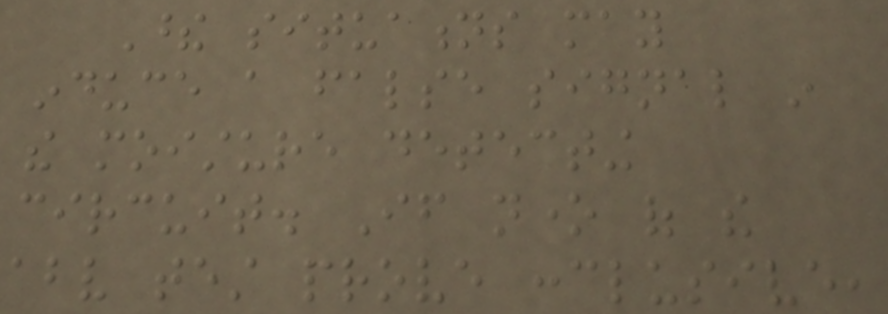These situations may
induce a false signal in
the moisture detecting
circuit. If none of the
above test prove conclusive,
